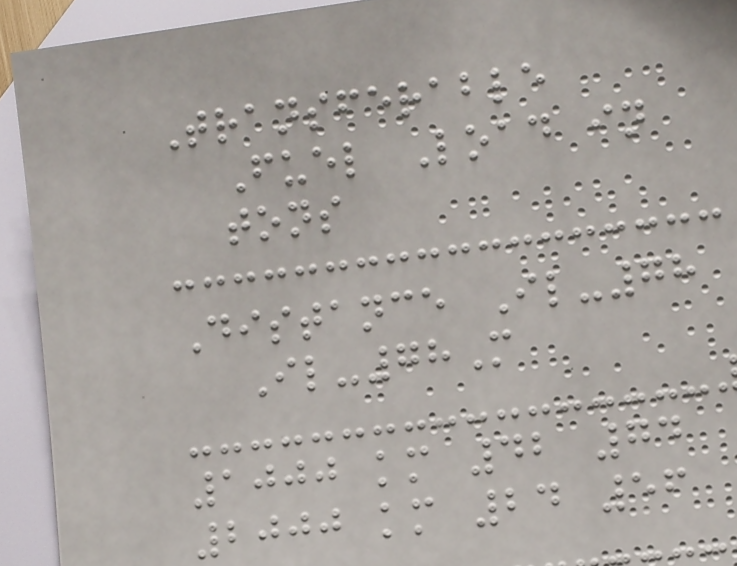Transferable
Fuel Load in
tons
Distance Il-78
Il-78M
1000 km 42 74
2000 km 24 56
